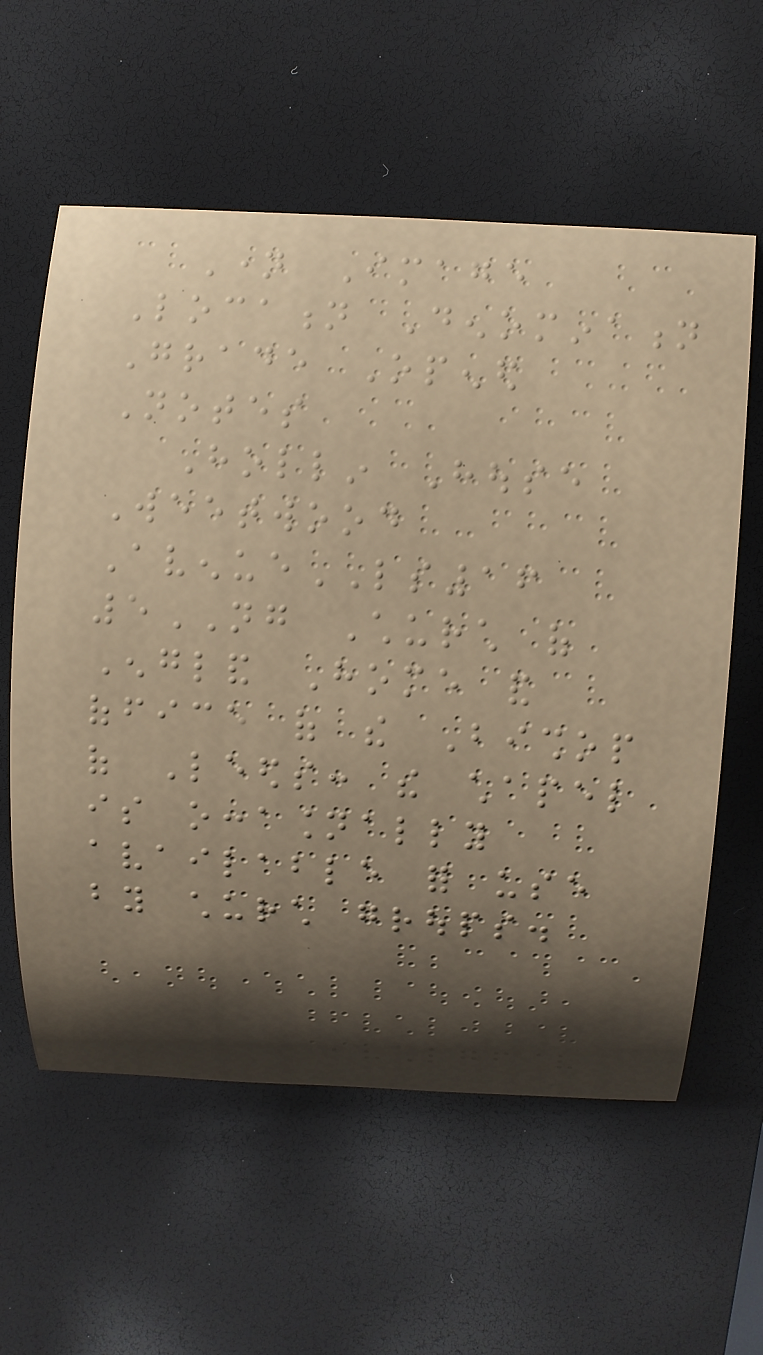Name Image
Location Denomination
Grade Opened
Notes
Hollin House
Weetwood
AvenueLS16
5NG Church of
England Home and
office of the Bishop
of Leeds: the chapel
is occasionally
available for use
by church groups.
